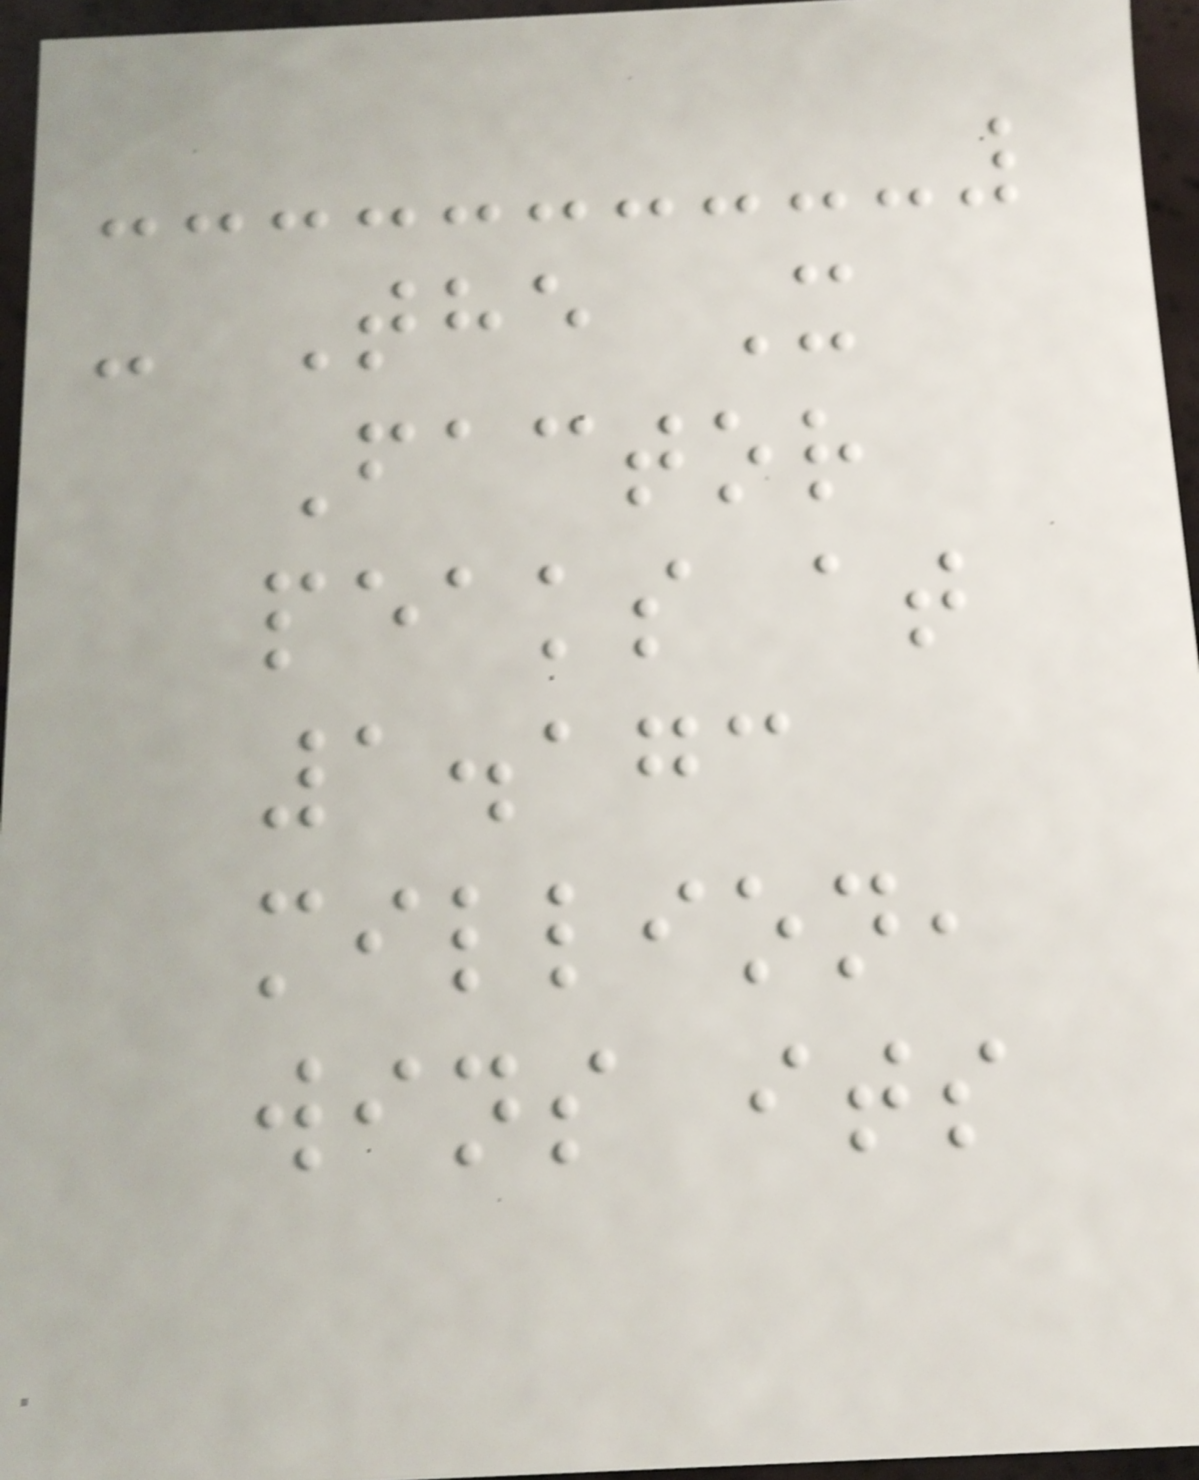- The X
Factor
peaks at
1.173
million,
wins its
